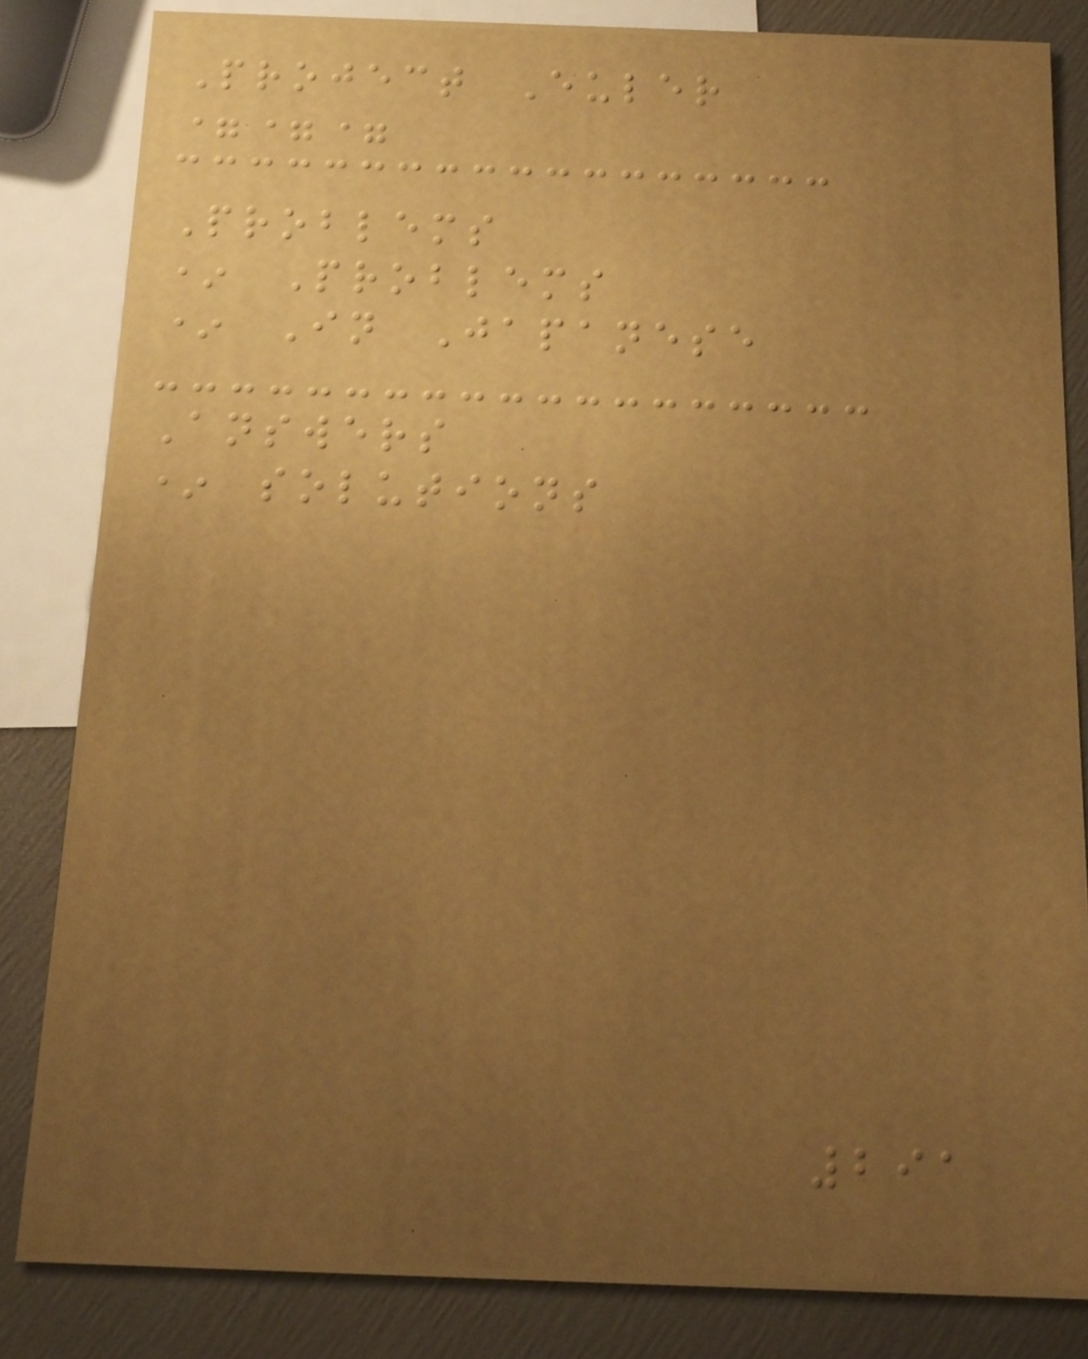Project Euler
===
Problems
* Problems
* In Japanese
Answers
* solutions
291
